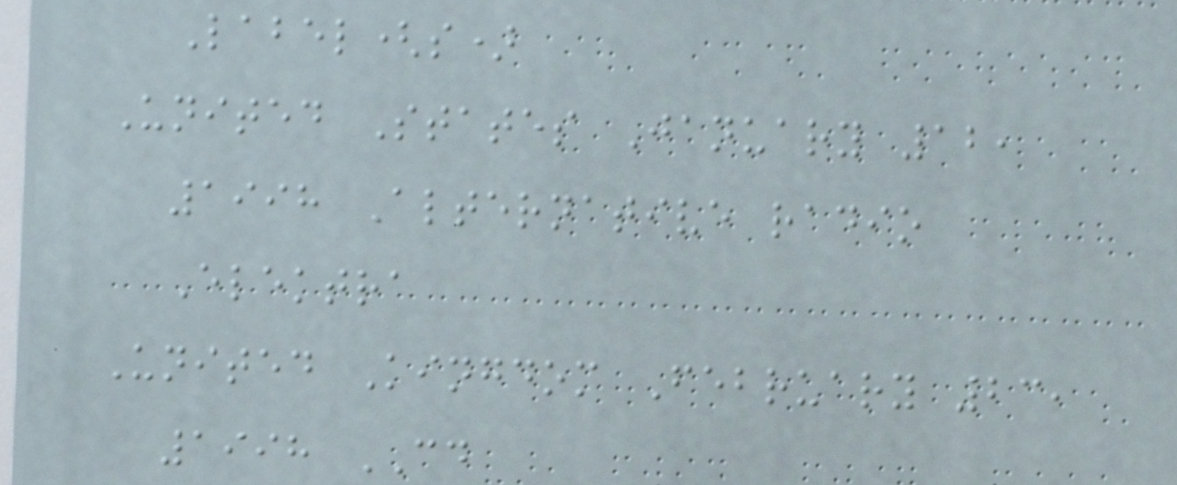Label(s)
United States January 12,
1998 Alternative radio
Elektra
United Kingdom February 23,
1998 CD
